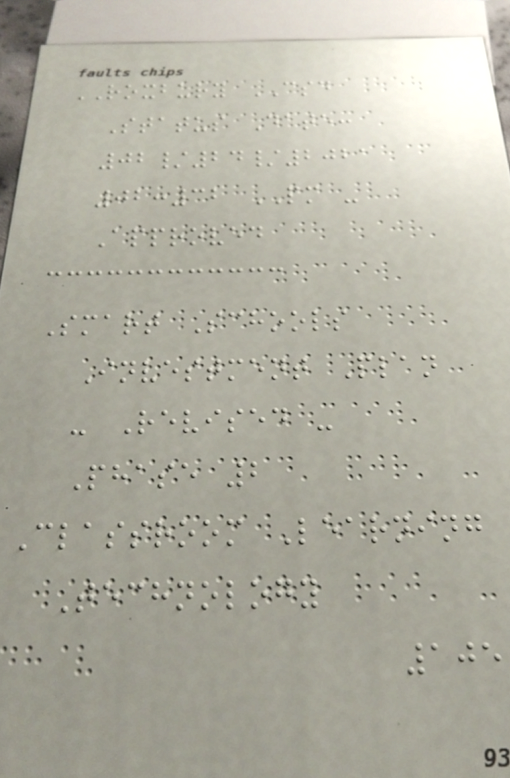ROXBURY CSD
Status Date:
02/24/2021
02:32 PM -
Approved
Smart Schools
Investment Plan
- Revised -
Phase 2
Classroom Learning
Technology
105
